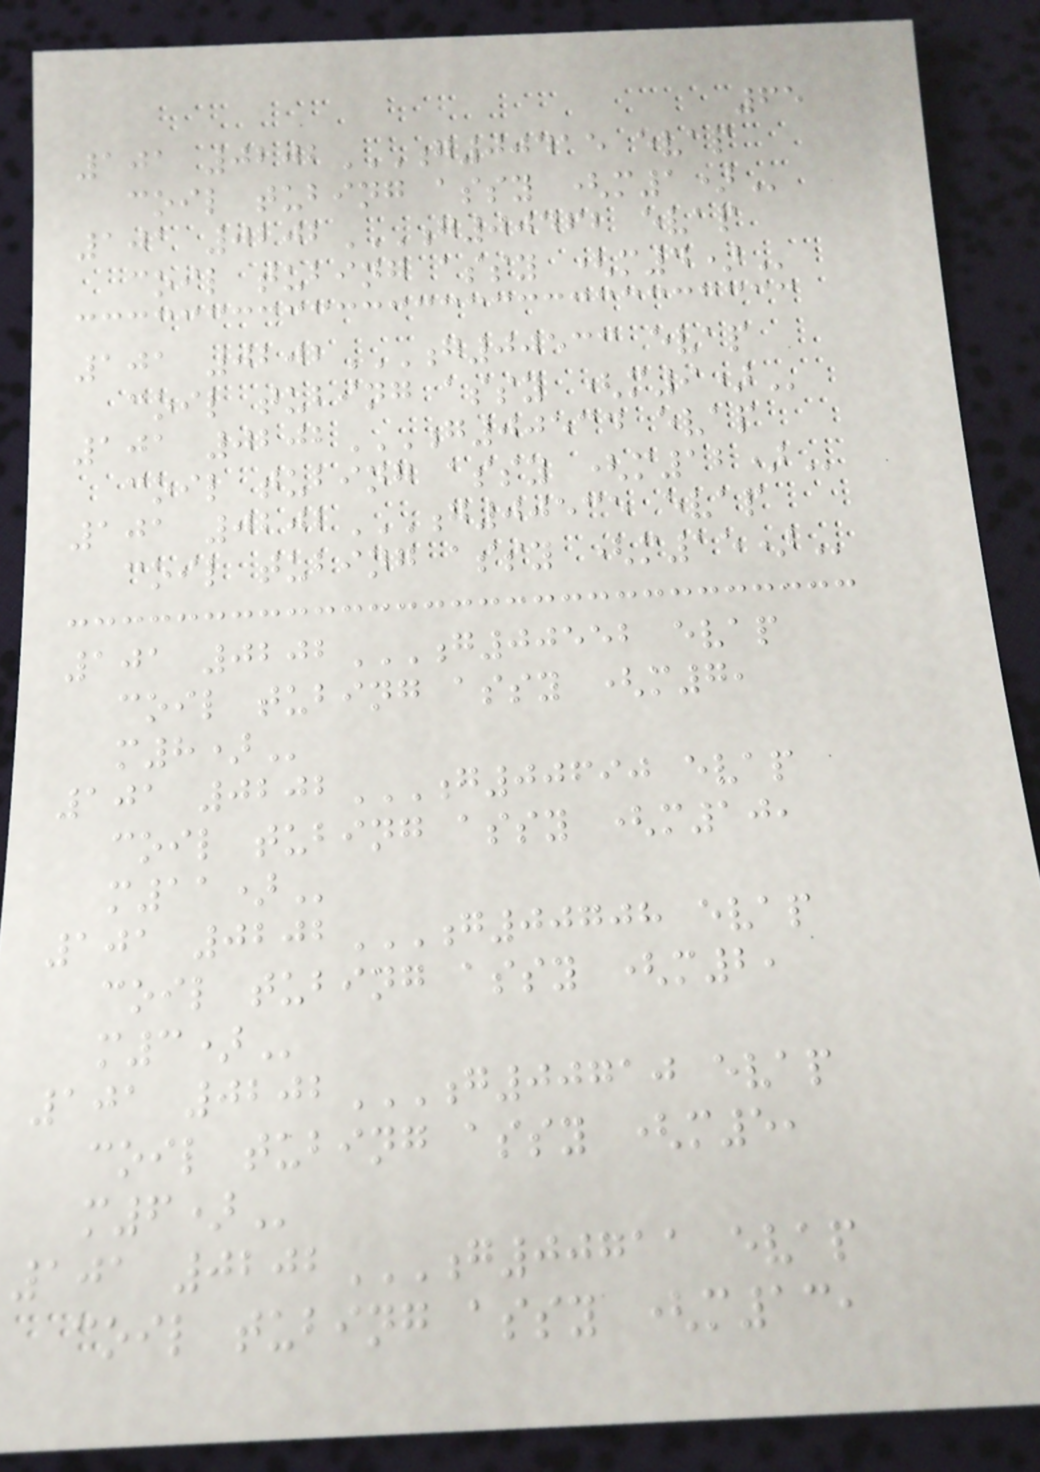65
101 0202G00415 EVAP
COIL TUBING ASSY (M1)
101 0202G00462 EVAP
COIL TUBING ASSY (M4)
101 0202G00533 EVAP
COIL TUBING ASSY (M9)
101 0202G00534 EVAP
COIL TUBING ASSY (M12)
101 0202G00535 EVAP
COIL TUBING ASSY (M15)
101 0202G00552 EVAP
COIL TUBING ASSY (M7,
M8)
101 0202G00690 EVAP
COIL TUBING ASSY (M10,
M11)
101 0202G00708 EVAP
COIL TUBING ASSY (M2,
M3)
101 0202G00710 EVAP
COIL TUBING ASSY (M5,
M6)
101 0202G00711 EVAP
COIL TUBING ASSY (M13,
